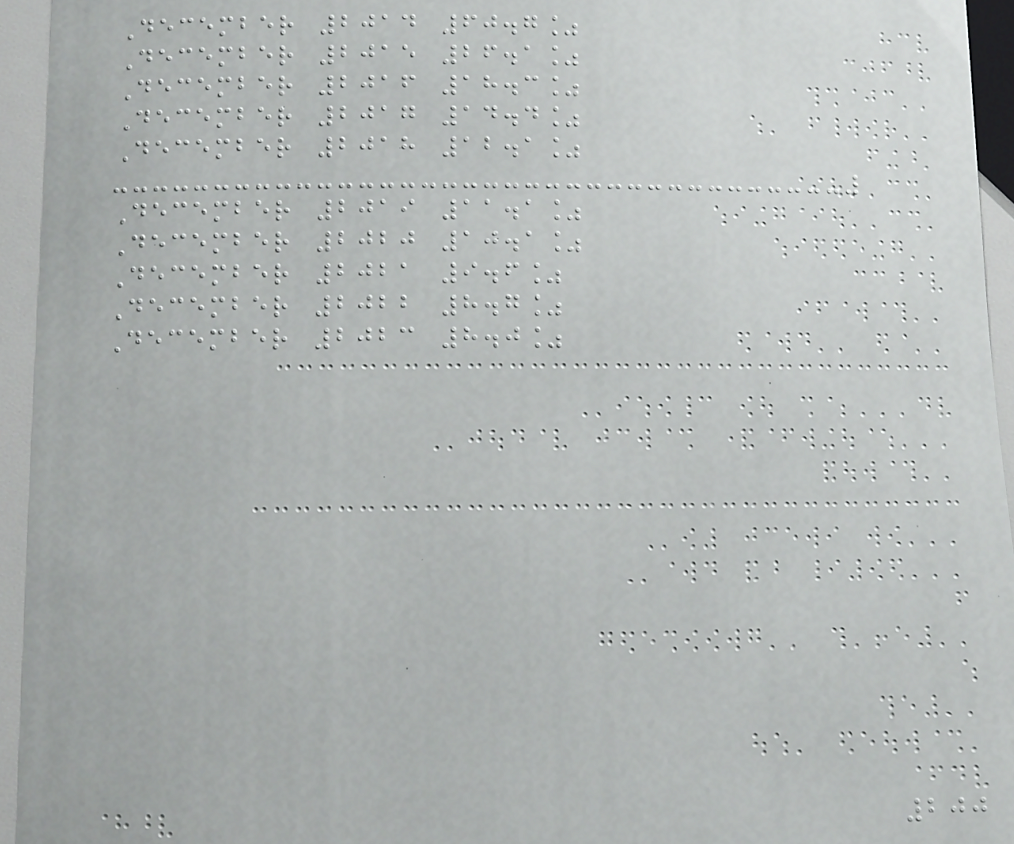December 2014 60.7%
December 2015 26.1%
December 2016 18.3%
December 2017 14.4%
December 2018 12.1%
December 2019 11.1%
December 2020 10.1%
December 2021 9.6%
December 2022 8.7%
December 2023 8.0%
200
